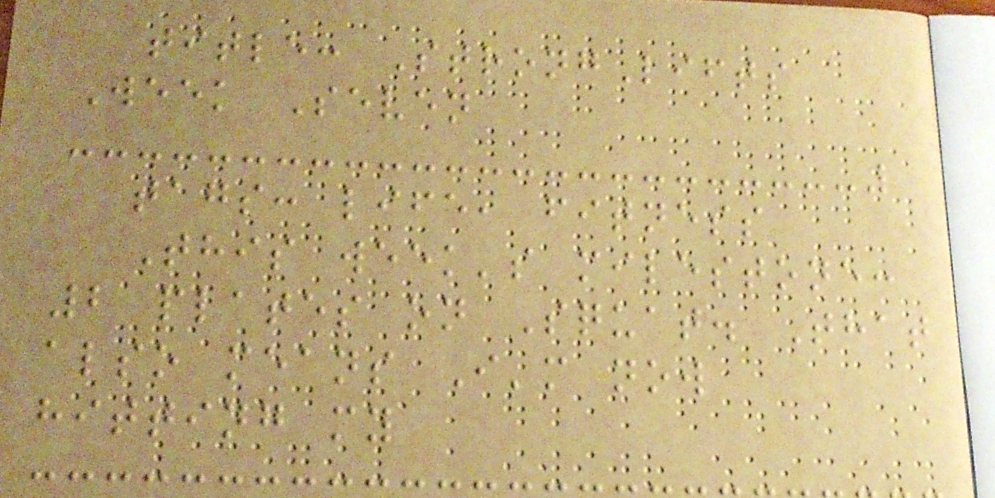title: StrongLifts
Week Seven
tags: life, fitness
This week's milestone:
2 plates on Squat. That
also means I'm now
hitting my
